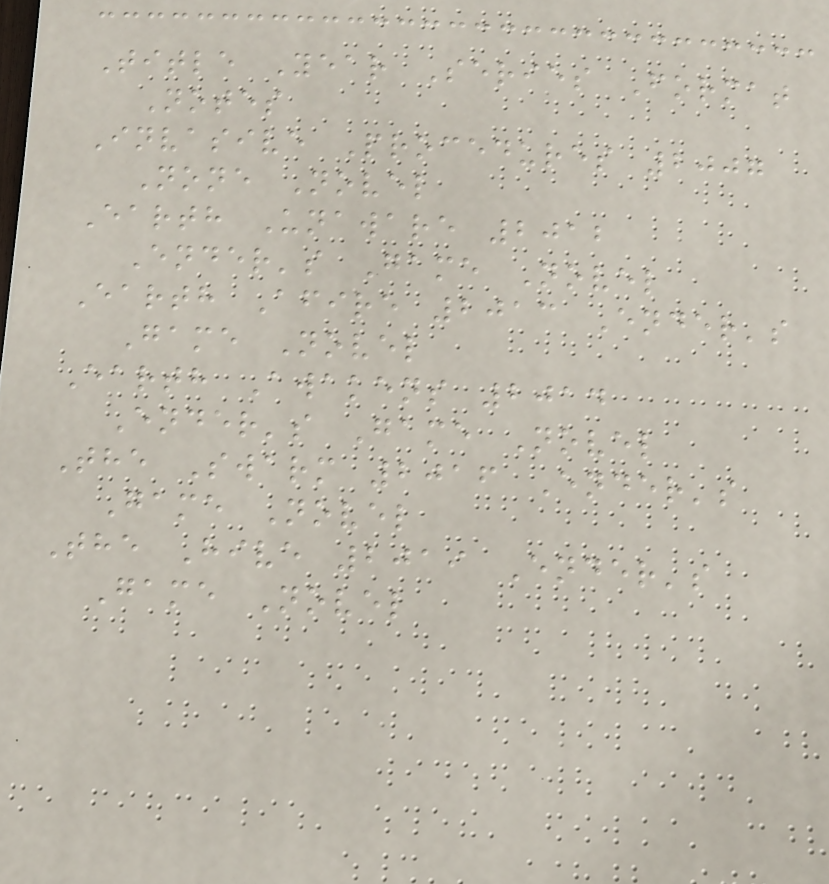Title Year Series Format
Notes
Invasive Procedures 2007
None Novel
Earth Unaware 2012
Ender's Game Novel
Earth Afire 2013 Ender's
Game Novel
Earth Awakens 2014
Ender's Game Novel
The Swarm 2016 Ender's
Game Novel
The Hive 2019 Ender's
Game Novel
